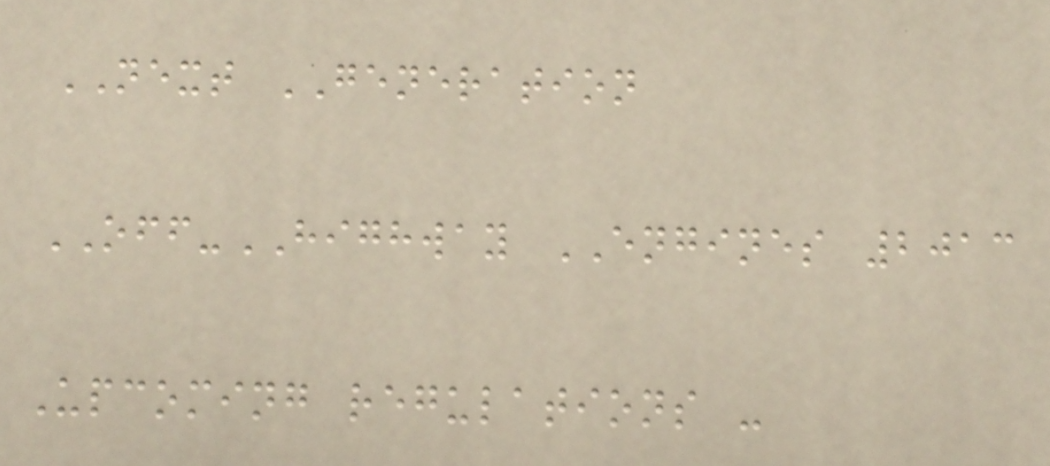NEXT GENERATION
OFF-HIGHWAY ENGINES 2013
Upcoming regulations -
